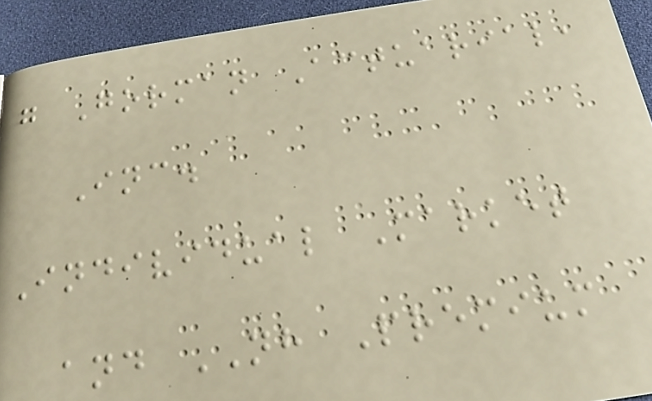g Gorman Actuarial,
Inc.
Individual Market
and NH Premium
